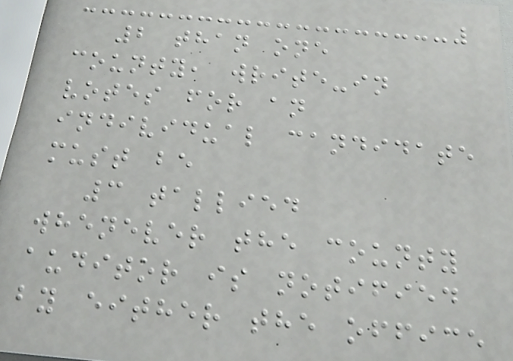2 than one
county, write-in
votes for an
individual candidate
must be
3 tallied
whenever the county
auditor is notified
by either the office
